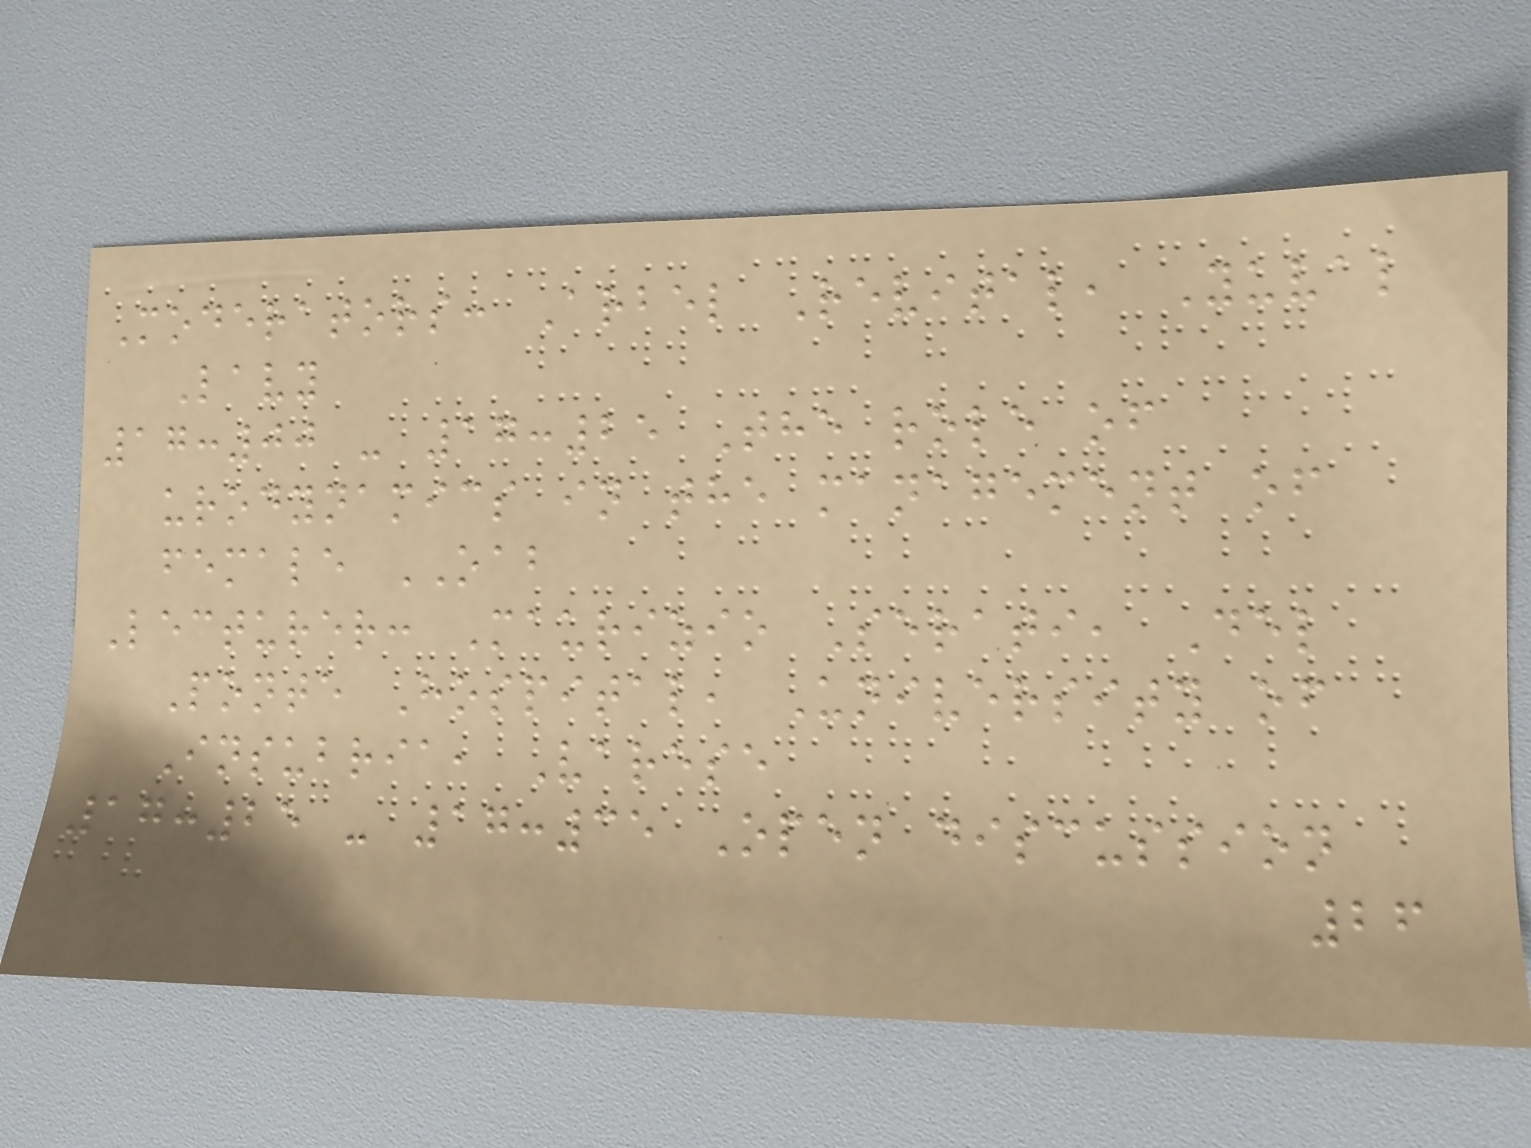Moderators: Arbel Revital, Yuval
Lavy
17:00 - 17:25 The role of
urodynamics in the management of
female OAB
Lecturer: Maurizio Serati, Del
Ponte Hospital, University of
Insubria, Varese
17:25 - 17:35 Open discussion
26
